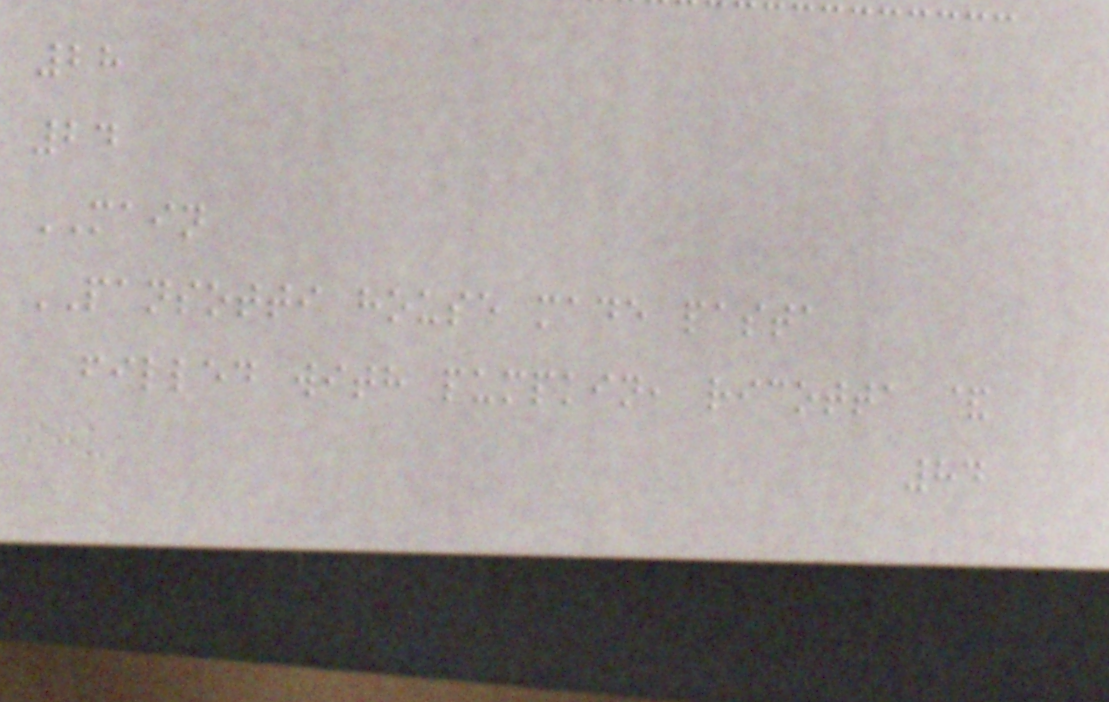28
24
MAIN
PANSOTTI house made pasta
filled with pumpkin, ricotta &
84
